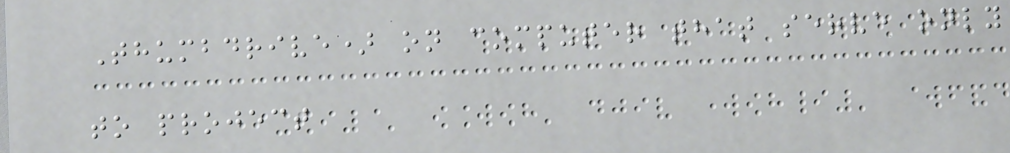Thumbdrive) on computer that serve only
to project
